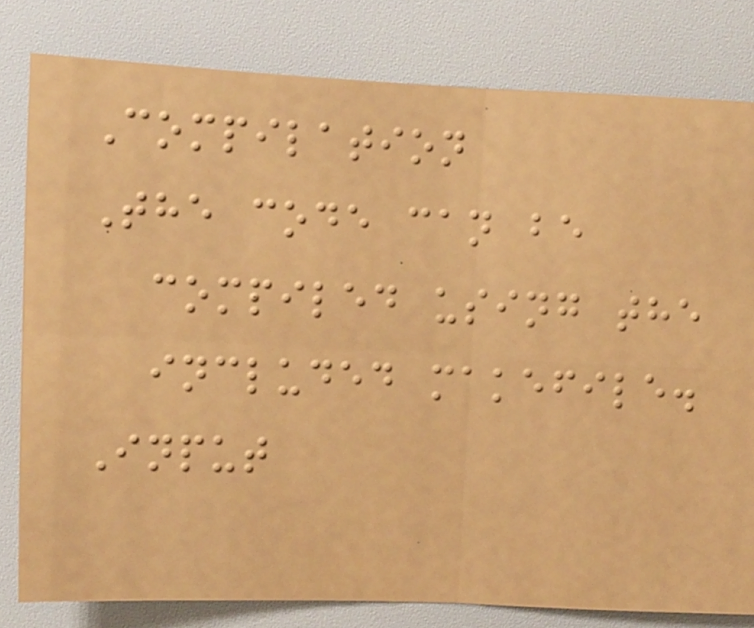Compilation
The code can be
compiled using the
included makefile.
Input
